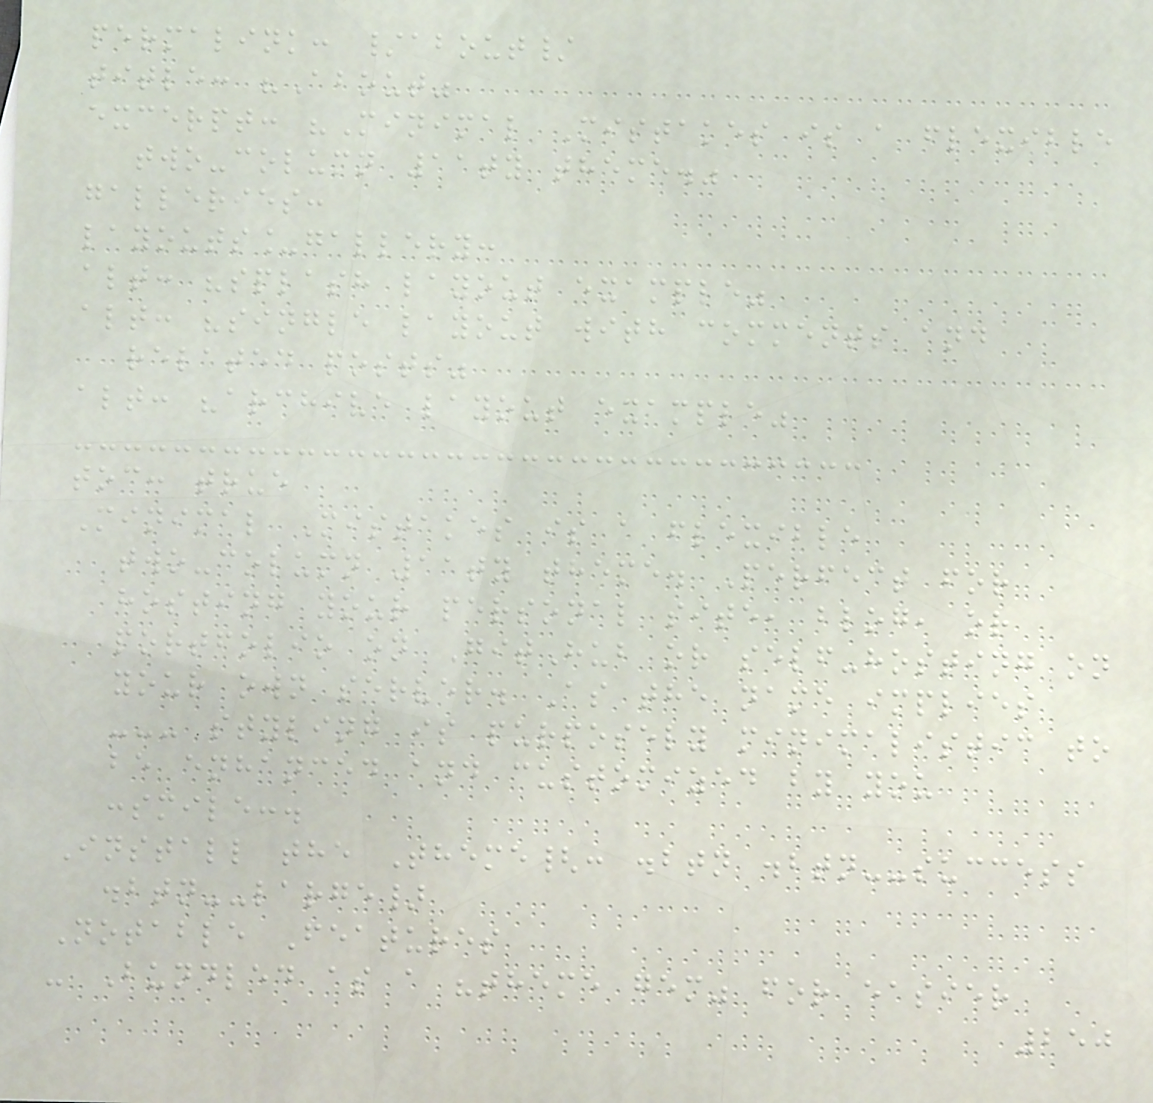permalink: /about/
title: "About"
excerpt: "Minimal Mistakes is a flexible
two-column 11ty theme."
galleries:
layouts_gallery:
alt: "splash layout example"
alt: "single layout with comments and
related posts"
alt: "archive layout example"
toc: true
Minimal Mistakes is a flexible
two-column 11ty theme. Perfect for
hosting your personal site, blog, or
portfolio on GitHub or self-hosting on
your own server. As the name implies
--- styling is purposely minimalistic to
be enhanced and customized by you
:smile:.
Install the Theme{: .btn .btn--success
.btn--large}
Notable Features
- Bundled as a "theme gem" for easier
250
